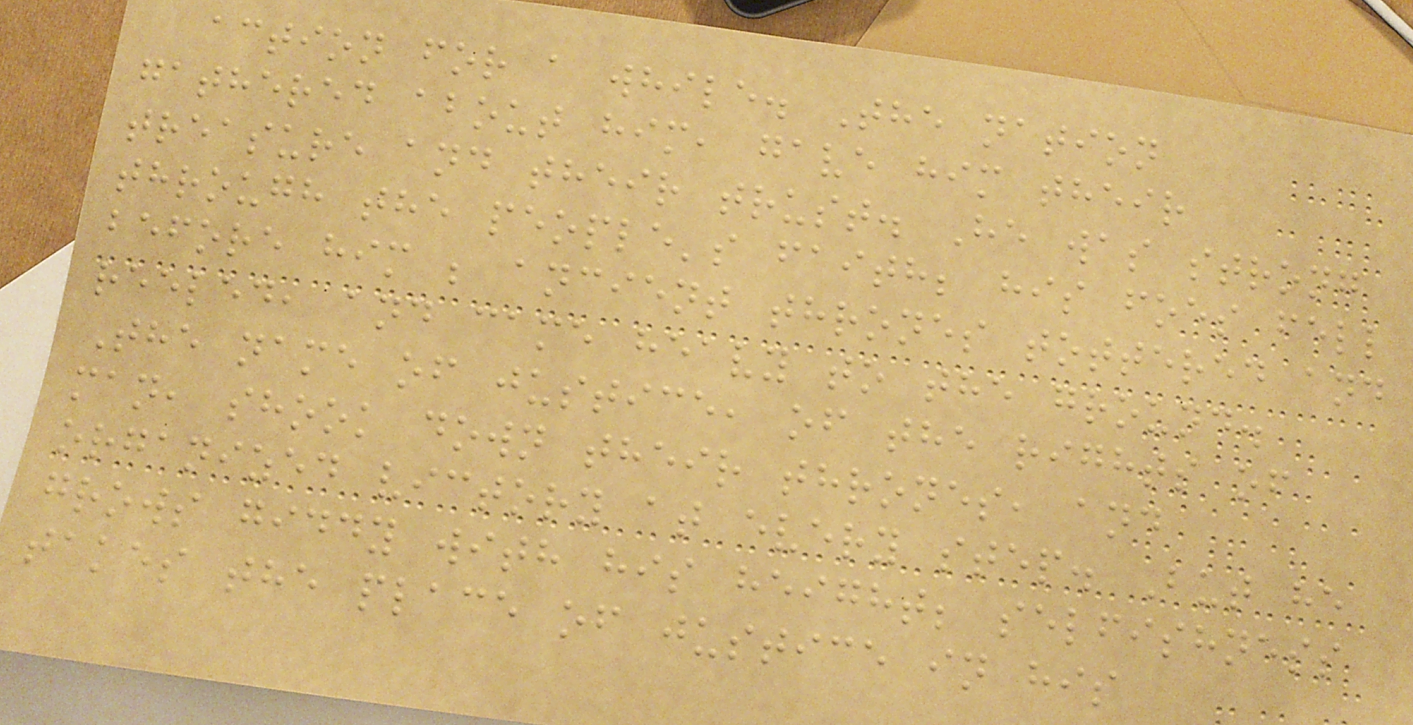action for a while. The nation
gathered about him, gave him their
treasure and their trust. He was strong
through the people's faith; his foes fell
before him ; ancient thrones tottered and
reeled, and came heavy to the ground.
The name of justice, of the rights of
man, shook down their thrones, and
organized victory at every step. But he
grows giddy with his height; selfishness
takes the place of justice in his
